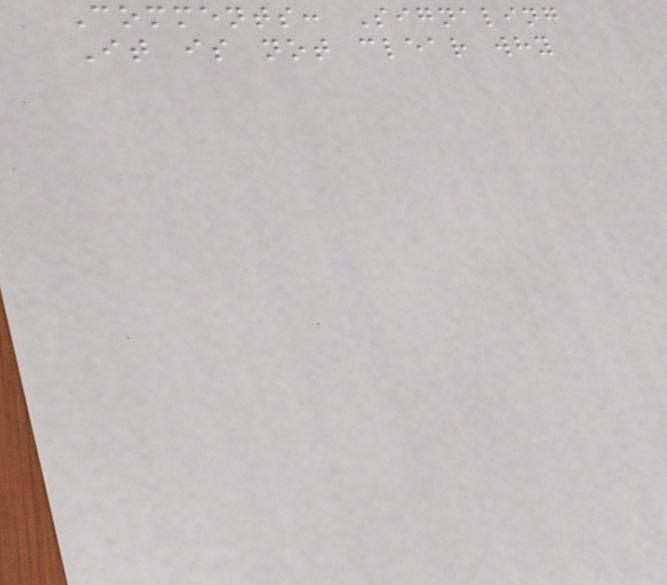Comments: Signaling
It is not clear why
